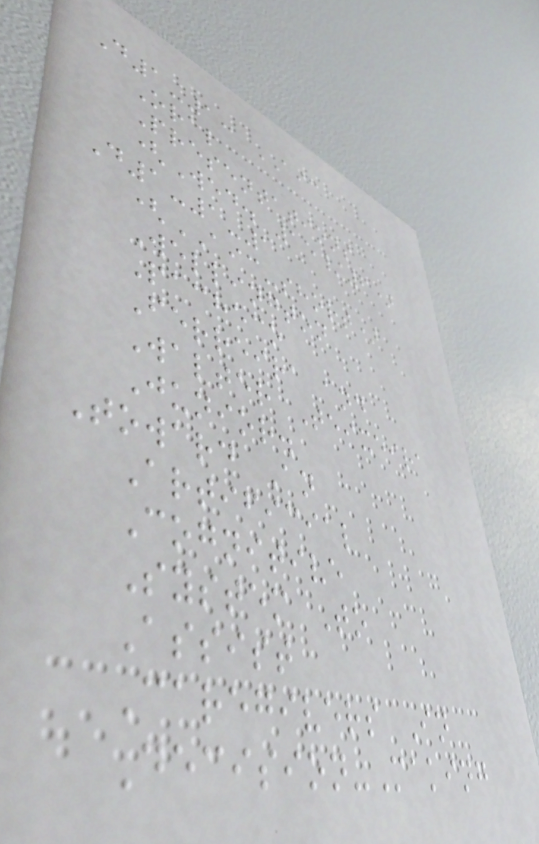D1-1: AIC
Oral
Presentations
(Wed. 15/6)
D1-1-1
(AIC-short)
Wellington
Pacheco
Ferreira and
Walter Teixeira
Junior.
Toward An
Artificial
Cognitive
System To
Assist
Caregivers In
Decision-Making
